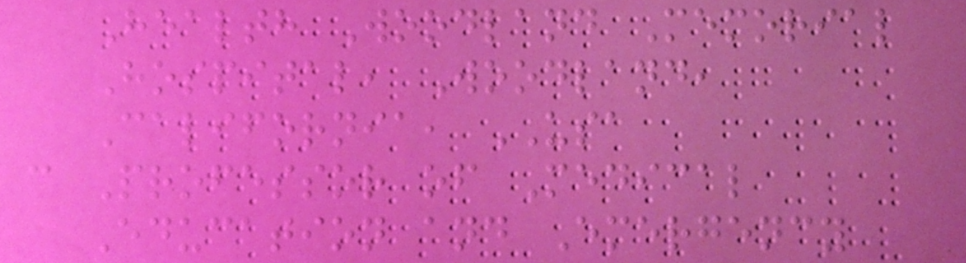Health Woodland Memorial
Hospital, Woodland,
California, USA
c Professor of Medical
Education and Emergency
